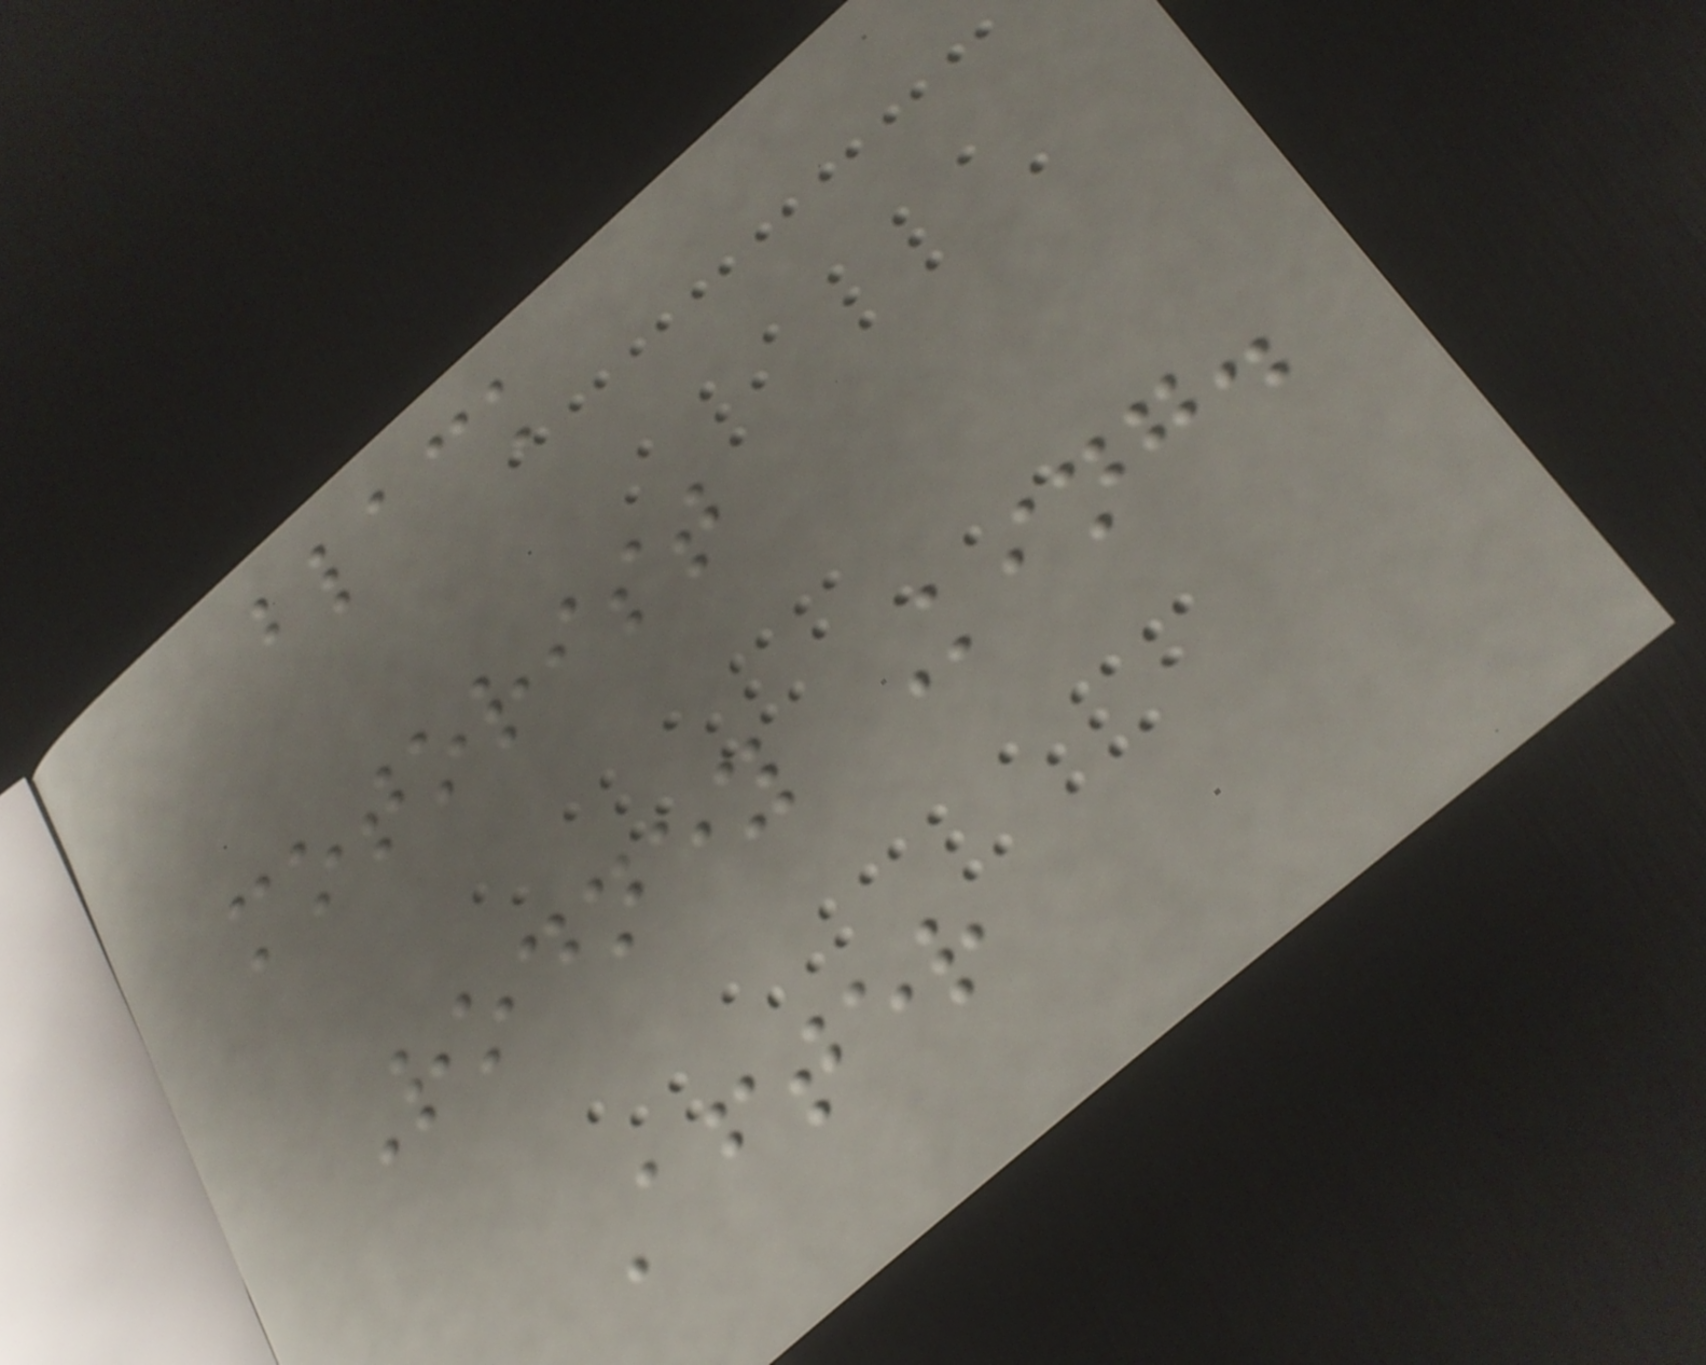black
motorist
Rodney King.
After
